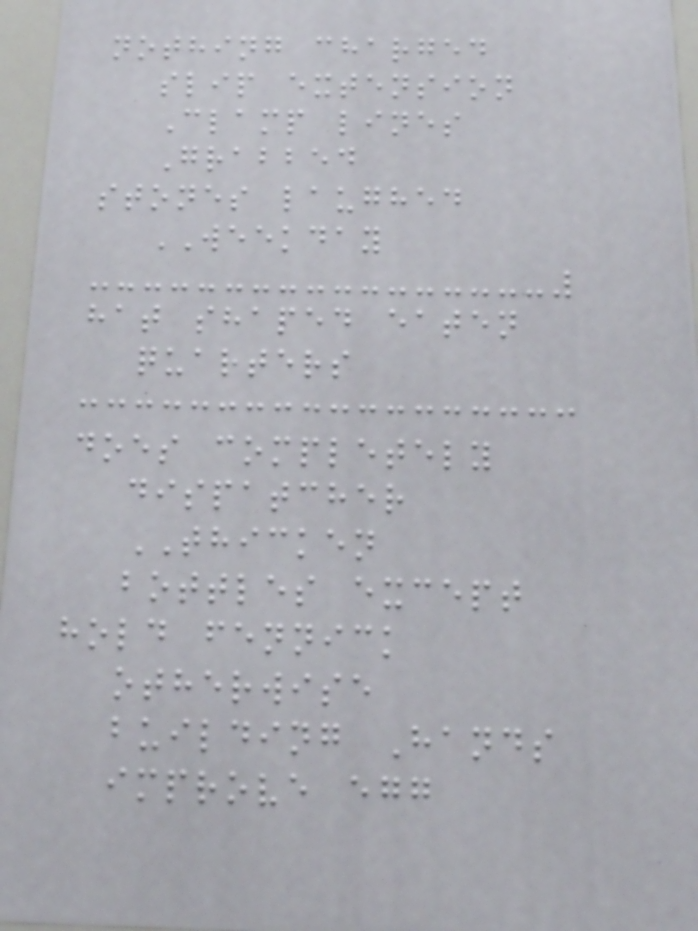nothing charged
slip extension
Clamp lines
Grabbed
stones laughed
WEEKDAY
hat shaped eaten
quarters
does completely
dispatcher
THICKEN
bottles except
hold fennick
otherwise
building Hands
improve egg
